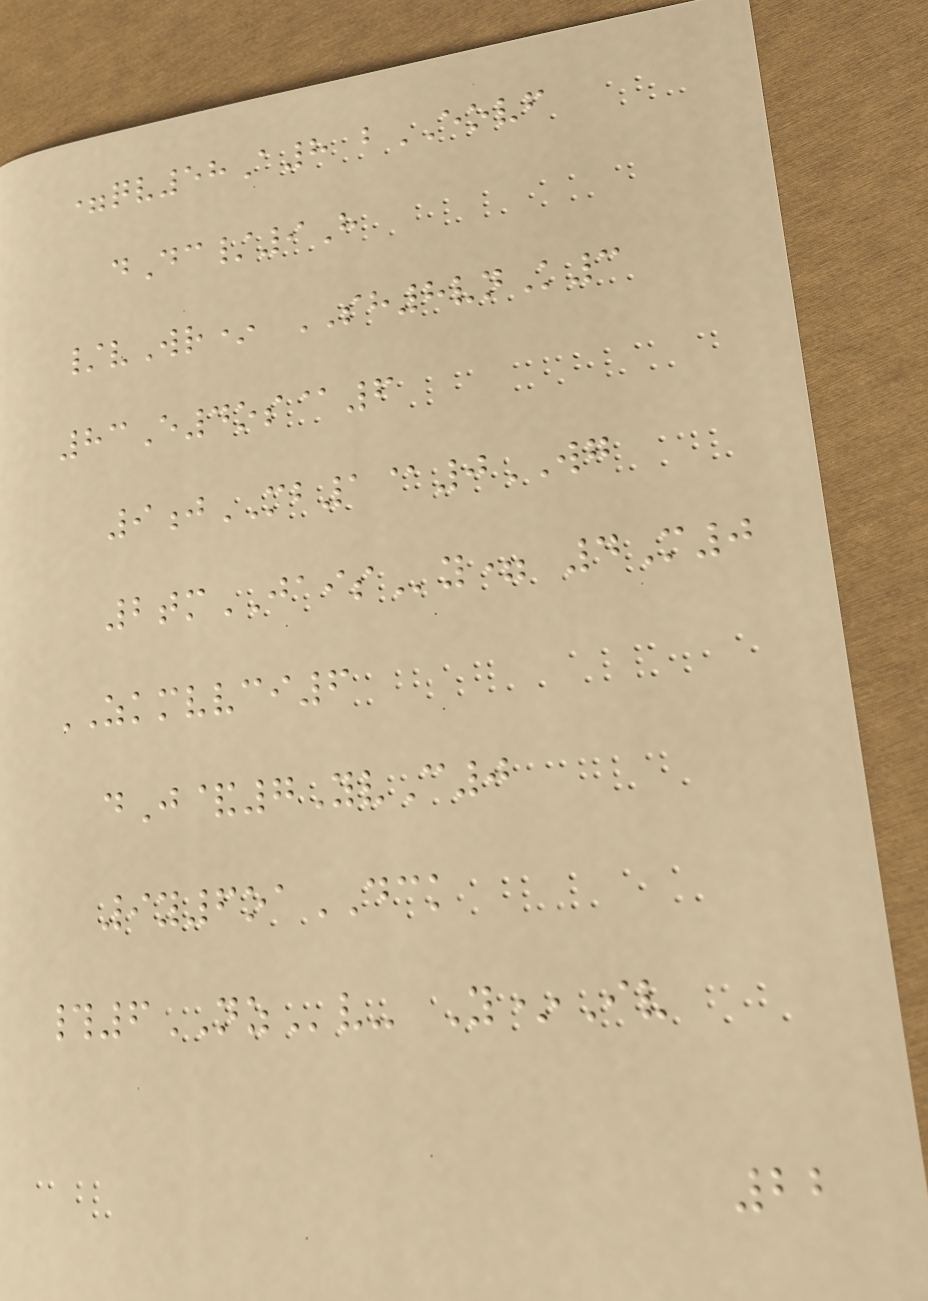=qv58A8 bEOVF
dDc/9H
/vWr* SH8vnK3
83E4os@6
9jMB1@0WG
2tmJAISy= 4M0
ZKMVVCI6
dJ&7YvC0
9y6oaDCK
#6NZv- Y*Iv
22
